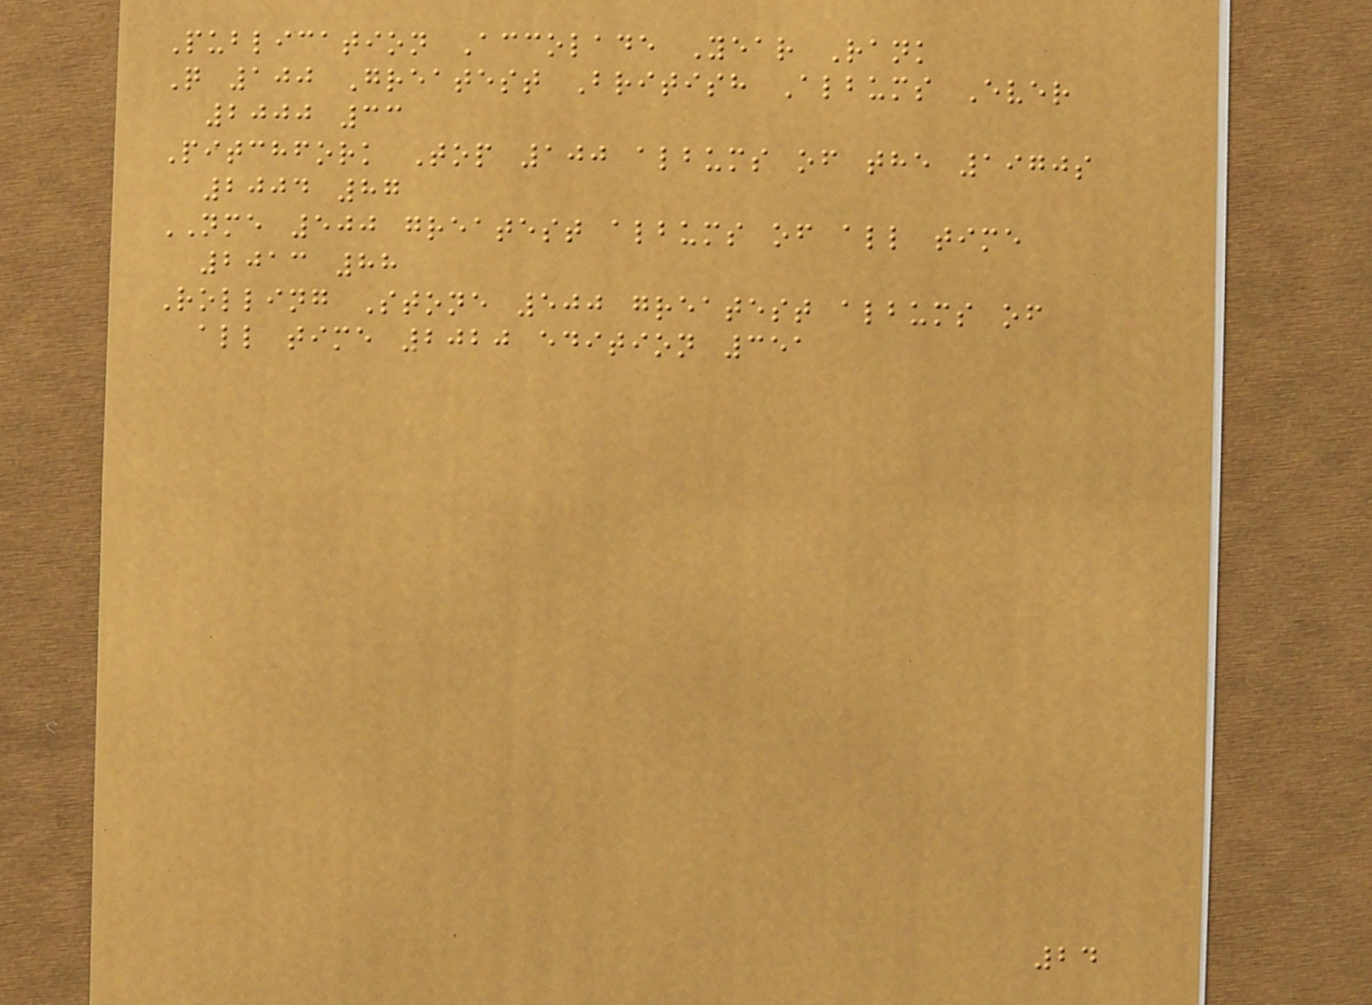Publication Accolade Year Rank
Q 100 Greatest British Albums Ever
2000 33
Pitchfork Top 100 albums of the 1970s
2004 87
NME 500 greatest albums of all time
2013 88
Rolling Stone 500 greatest albums of
all time 2020 edition 351
24
